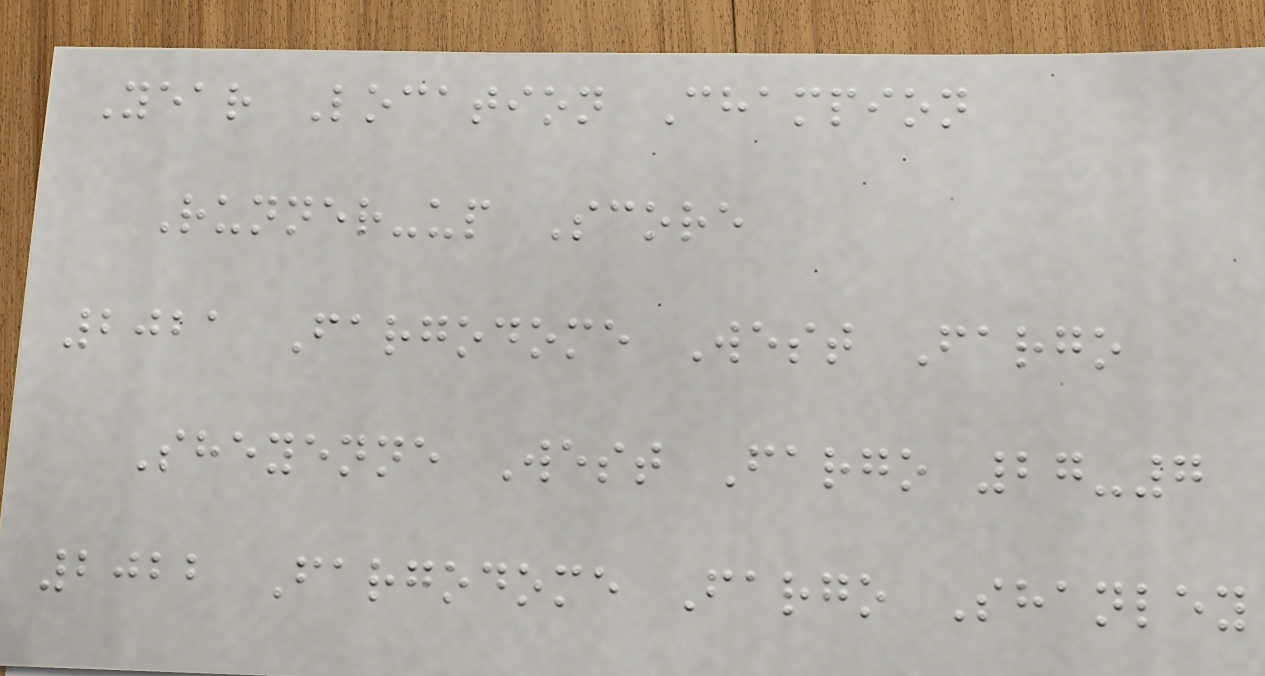Year Location Champion
Runner-up Score
2021 Fargodome West Fargo
Sheyenne West Fargo 27-7
2022 Fargodome Fargo Shanley
